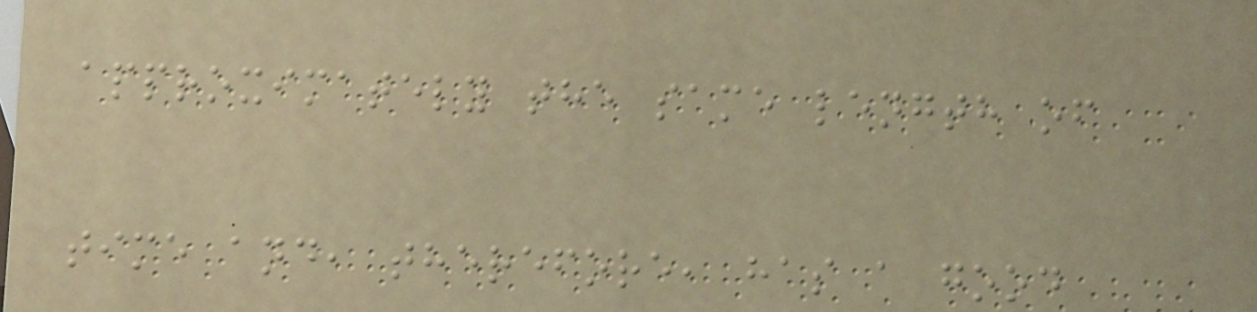approximately the same length of
time and, therefore, has a good
